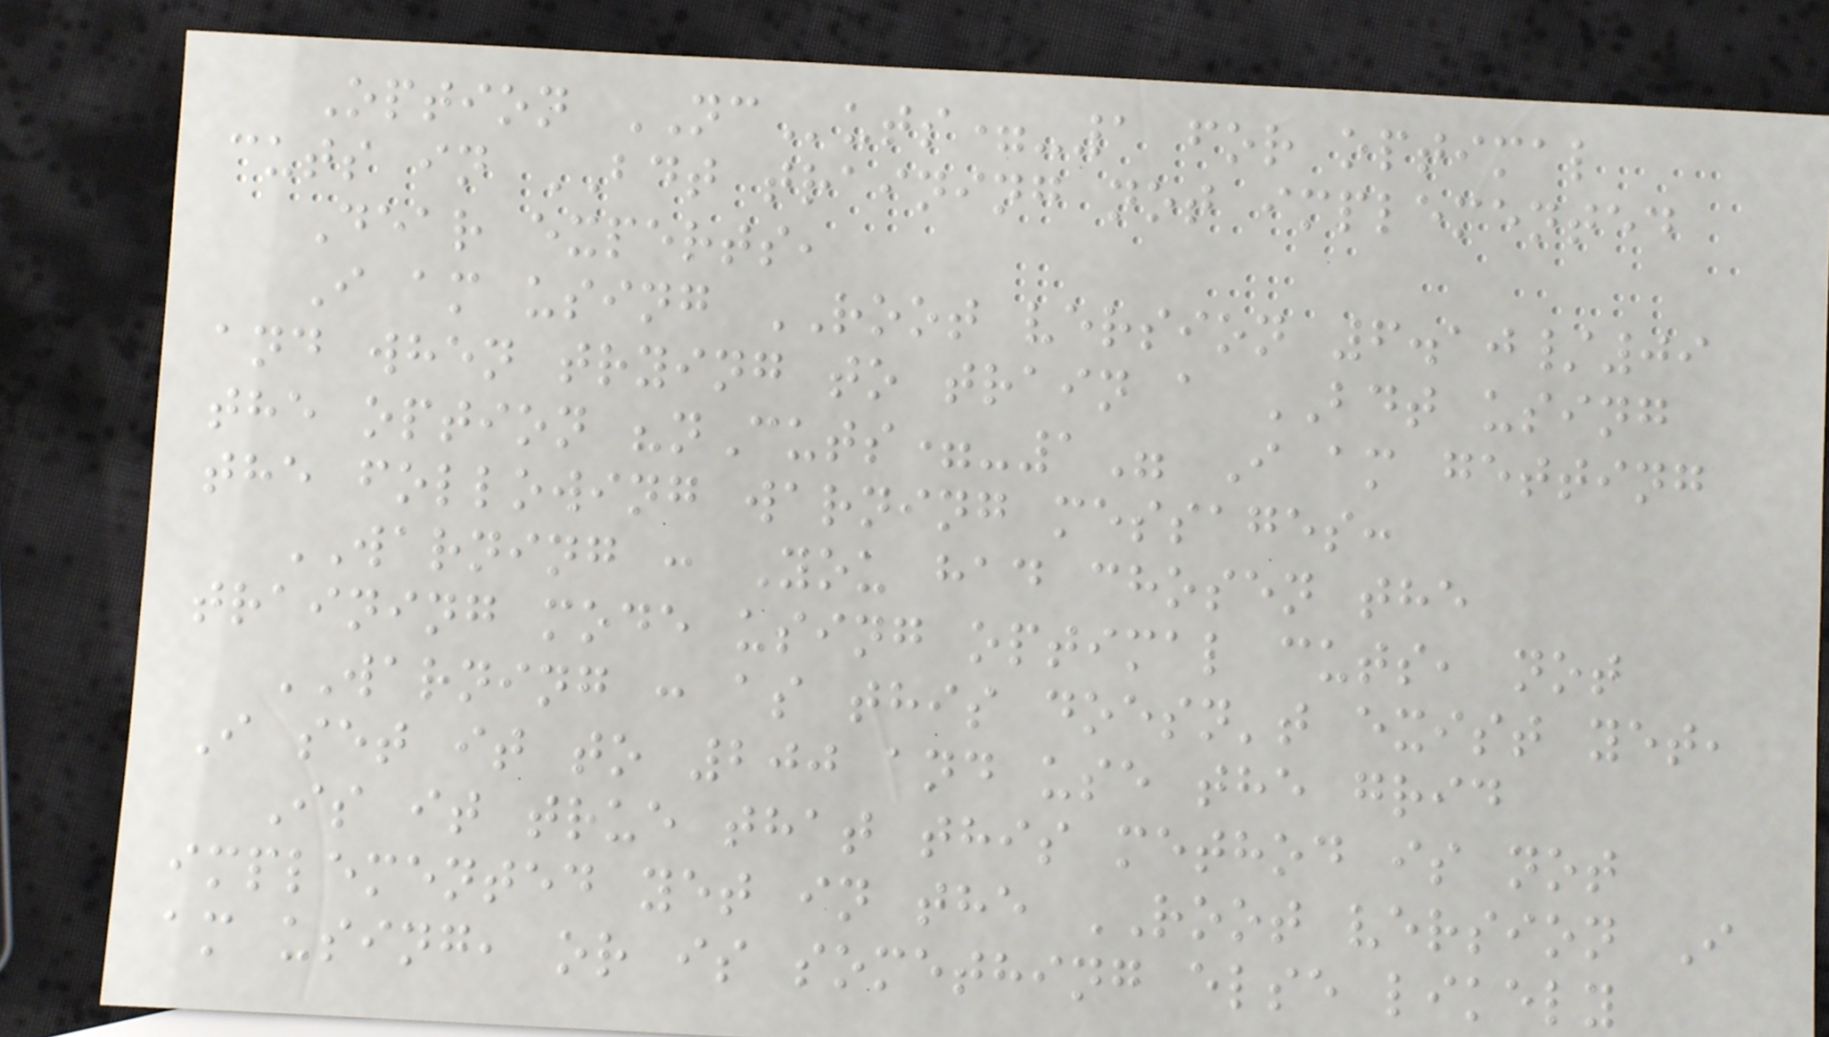Option NCuts=-1 for optimal
cuts in BDT training not implemented
Dear experts,
I am using ROOT version 6.10/09
and when trying to train a BDT using
the option "nCuts=-1" I am getting
the following warning messages:
WARNING : You had chosen the
training mode using optimal cuts, not
WARNING : as this doesn't exist yet,
I set it to 200 and use the grid
Is it true that this method is not
implemented yet in the ROOT version I
am using, or is something else likely
